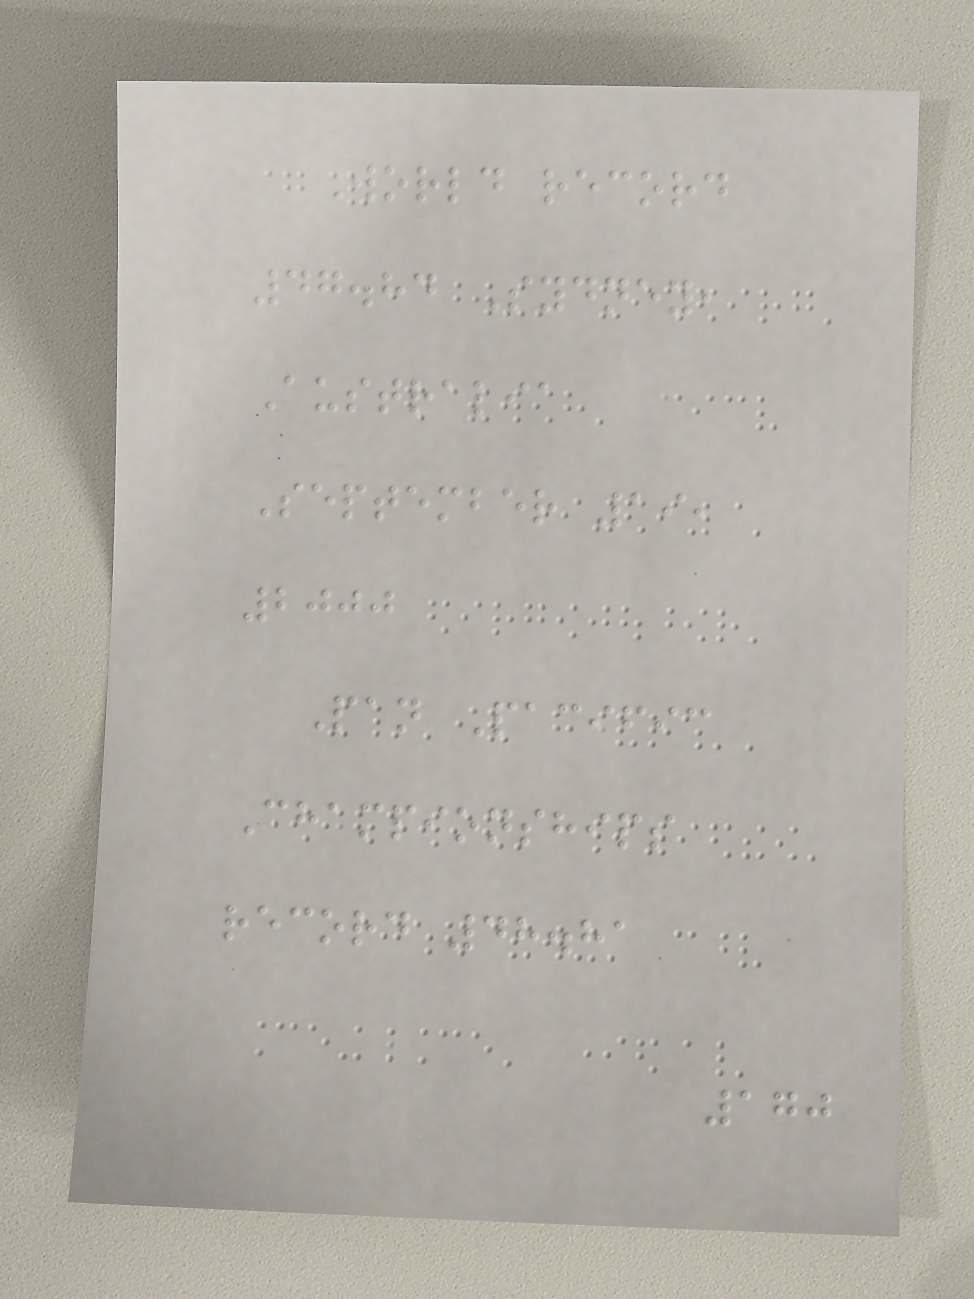World record
47.84 Sydney,
Australia
September 19,
2000
Pan Pacific
Championships
record 48.81
170
